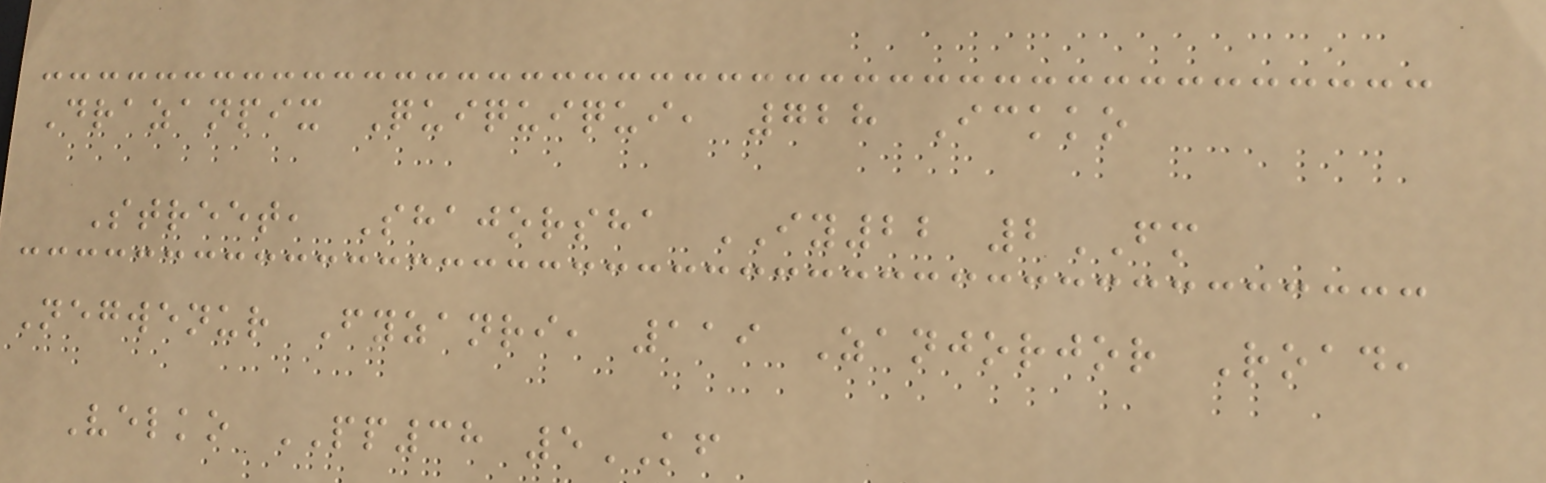Drazanpix Quiquiqui, 728 Ickko
Street, Shajorsha IY22 2FM
Negwenur Fyzanri, 119 Zanjorjor Road,
Velko PP38 5KF
